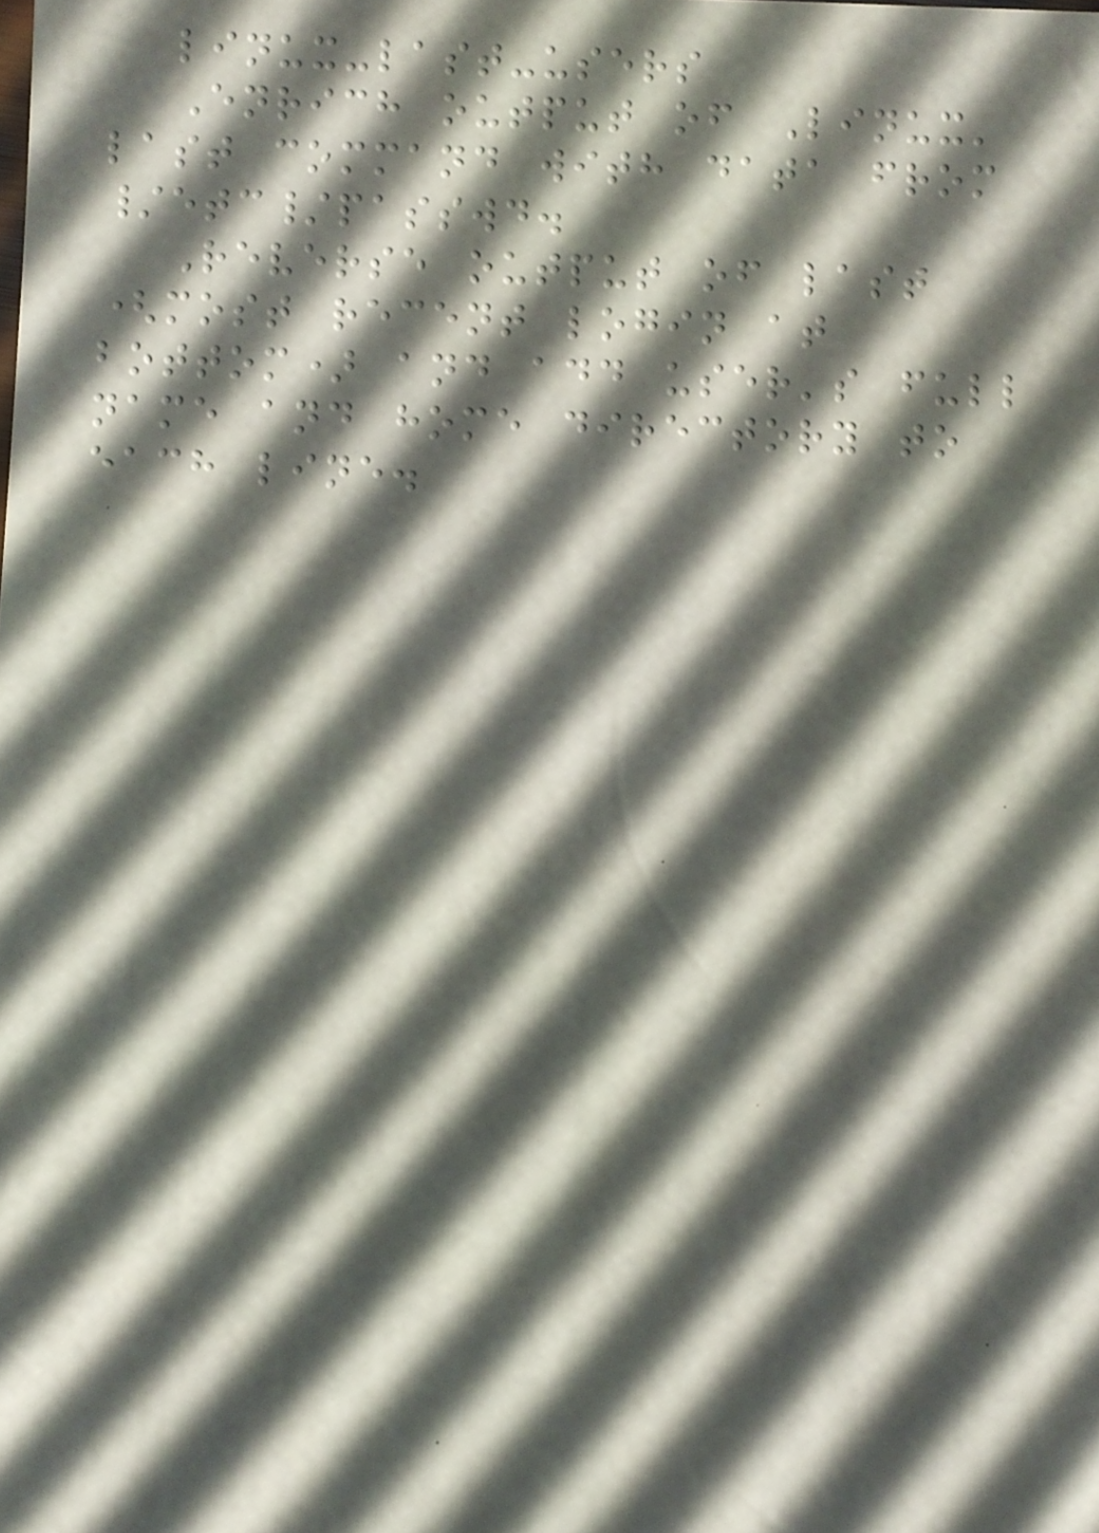linux-last-users
Enrich output of Linux'
last command with data from
/etc/passwd.
Reverse output of last
(most recent login at
bottom) and add user's full
name and home directory to
each line.
